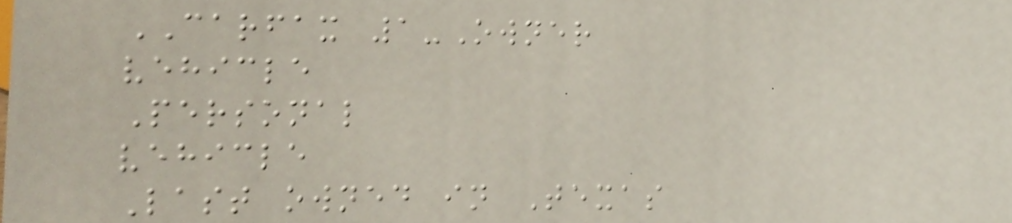CARFAX 1-Owner
vehicle
Personal
vehicle
Last owned in Texas
